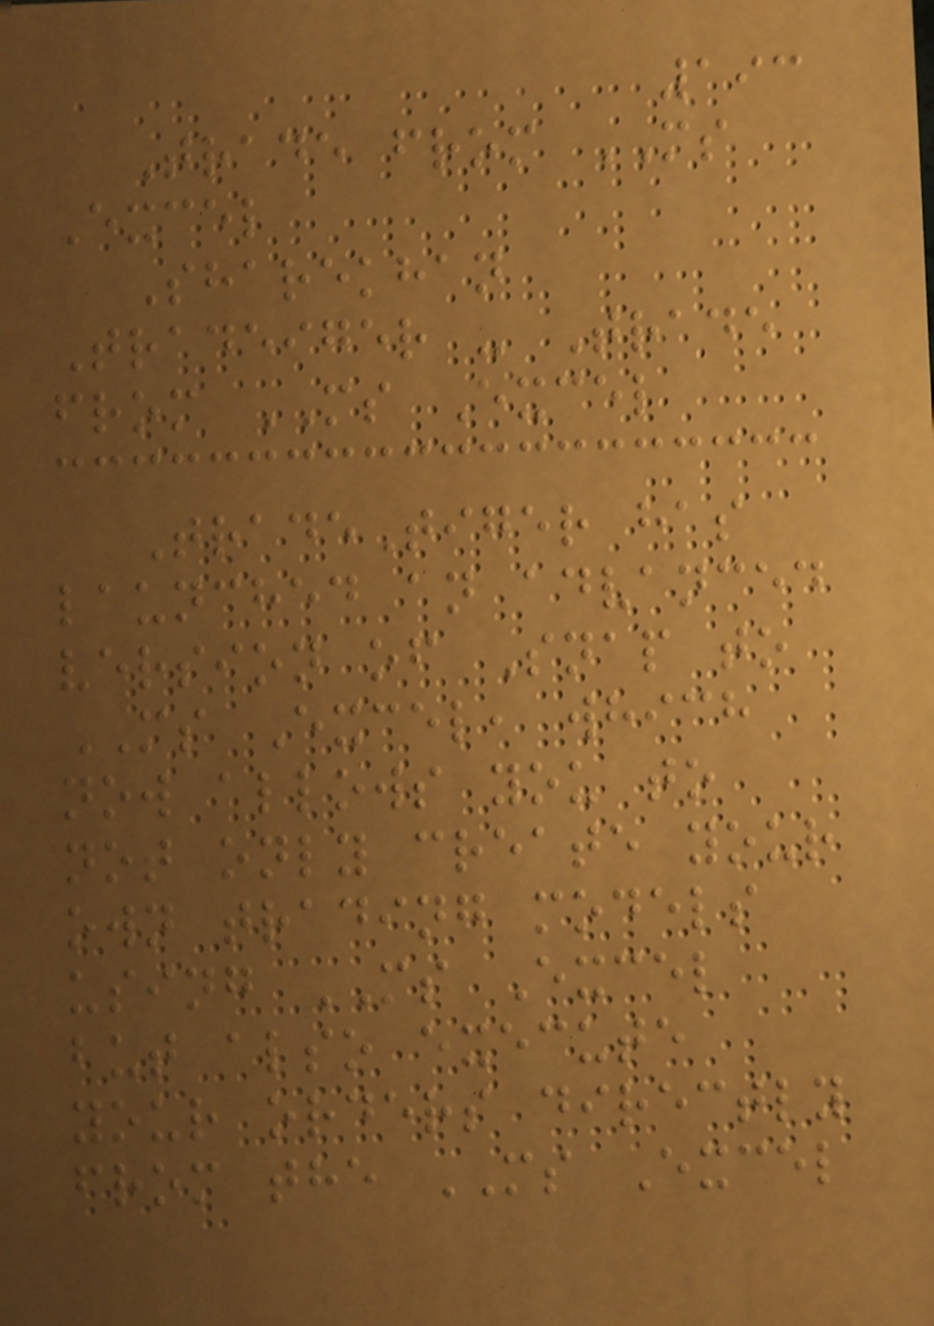193
Trade from MS
Excel
Sharekhan
Tradeiger - Trade
from MS Excel
TradeTiger has
launched an advanced
version of Snap to
MS Excel, which
now allows you to
not only create your
own trading models
using MS Excel
but also execute
your orders directly
from the MS Excel
